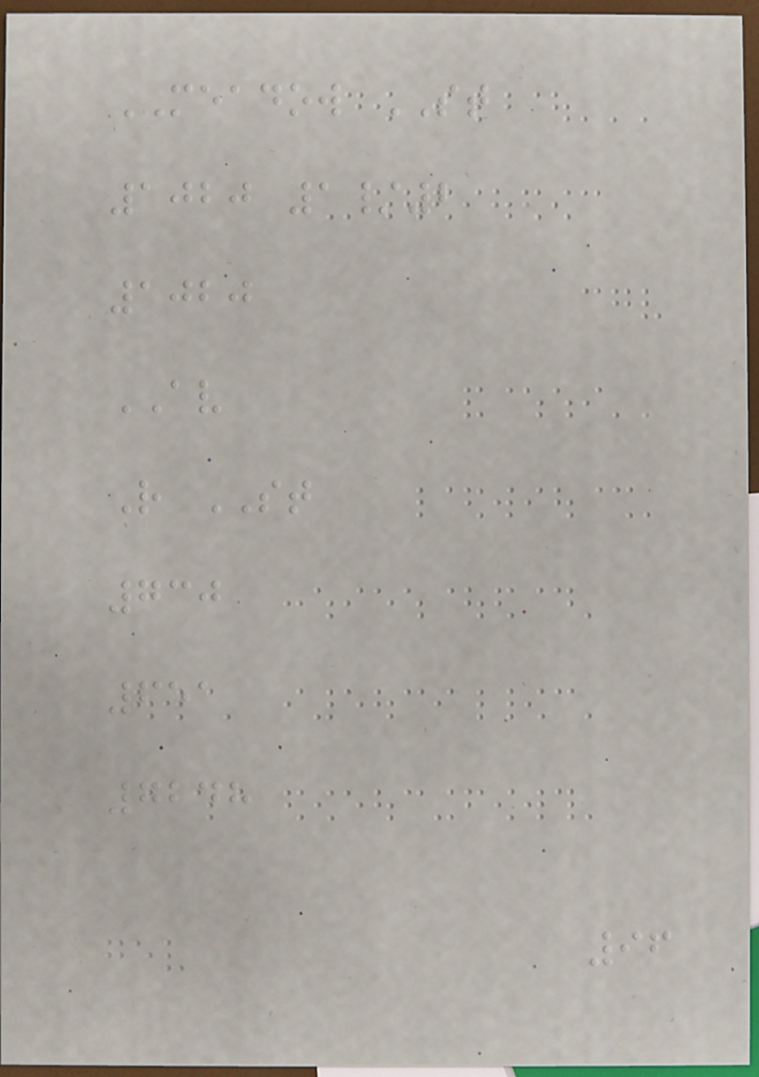MEADOW ST
1020 1/2
1020
AV
R ST
730
651
7248
96
